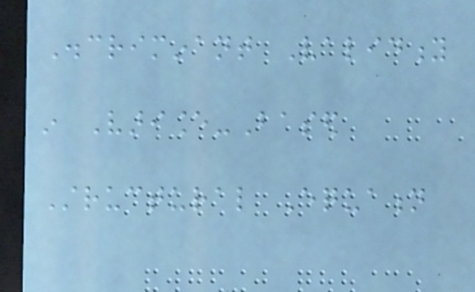Discriminant Validity
in Variance-Based
Structural Equation
